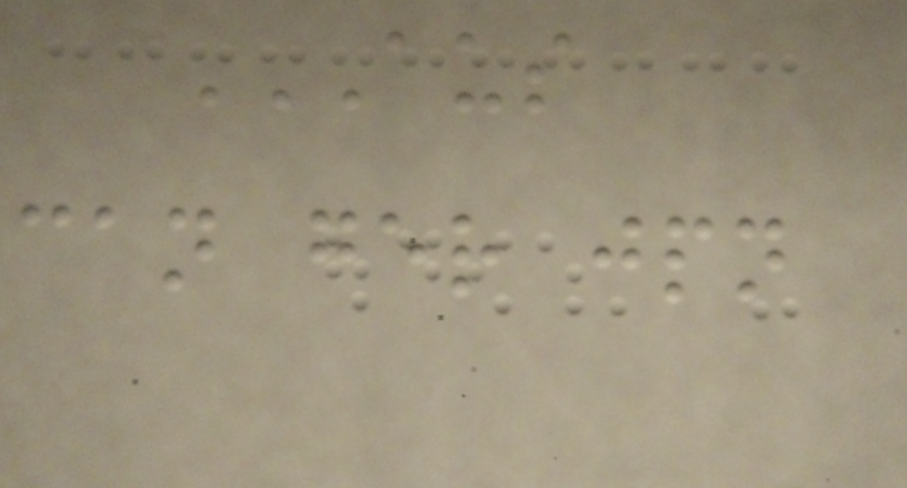AUS
CAN GER JPN
